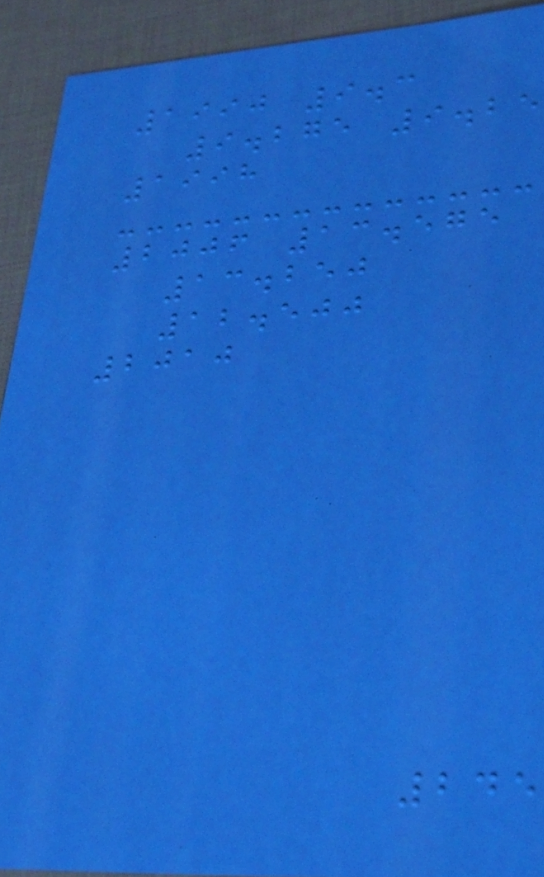1990 9.3
9.275 9.25
1998
2006 13.575
13.250
12.500
2010
245
